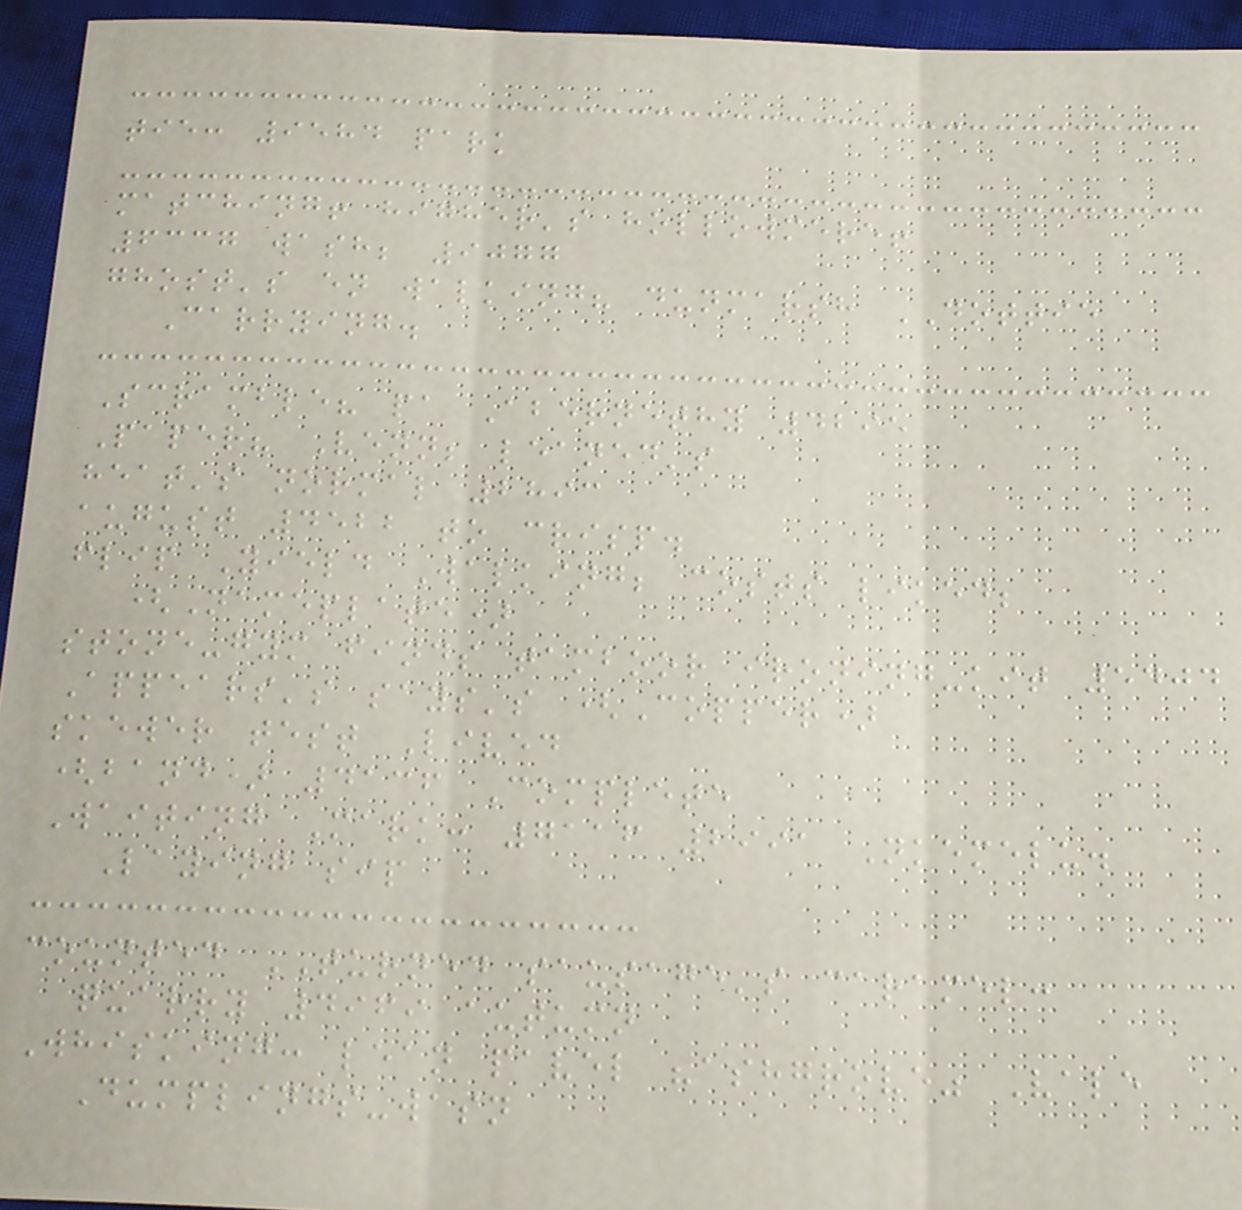tie: 9584 park
matching! higher's hollowmere!
6337 wash; 9077
ghost's en walking? dunmarsh DOTTIE
Carrying.
Scramble? pa Abernethy 4295
Paper? Venn; leaned's
heat's normal 2893
august 4522 to crisp.
flip Yield Walking; costs liked;
(Nameplate)
stone-gym finds tamboor ironing-kit 5404
Appears's says's (Copper)
skewer test Lived
(band) 4136 Complete
Waiting Mark: 7116 2991 Nkemelu.
Laying sip
counted TURNED sausage's caramel:
quarry 4969 autumn
Whisking: lean pavel "ashgrove" Vale
Dumplings-wasn
